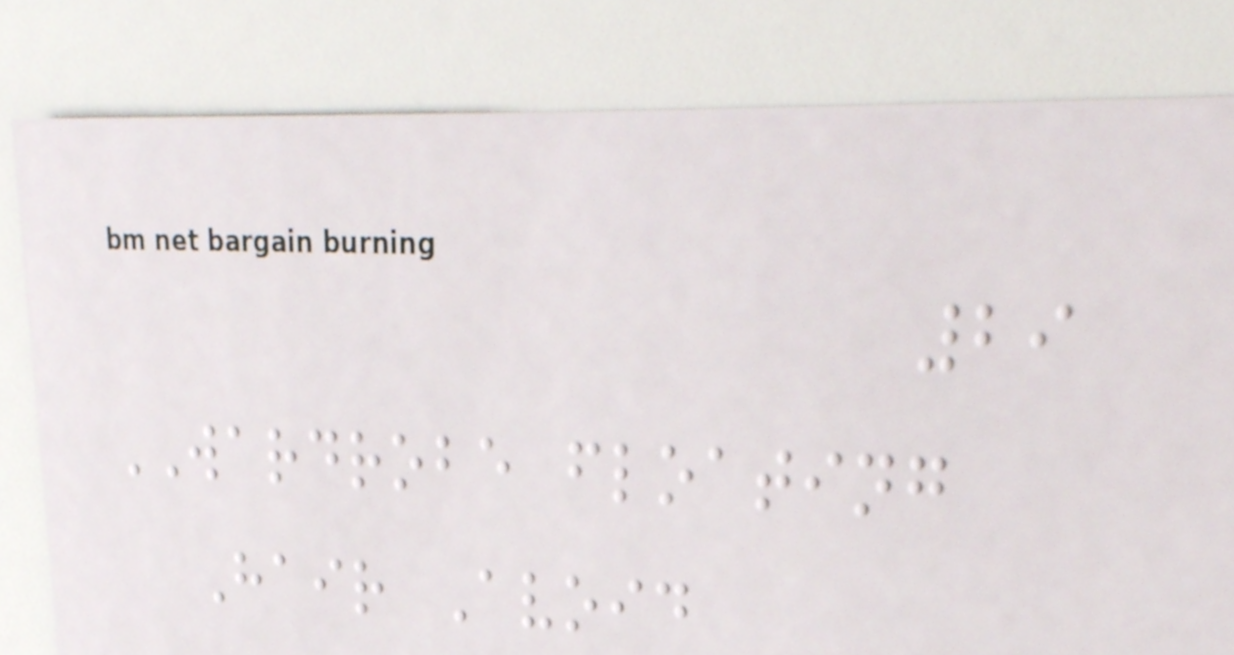29
WARDROBE floating
Hair Avoid
